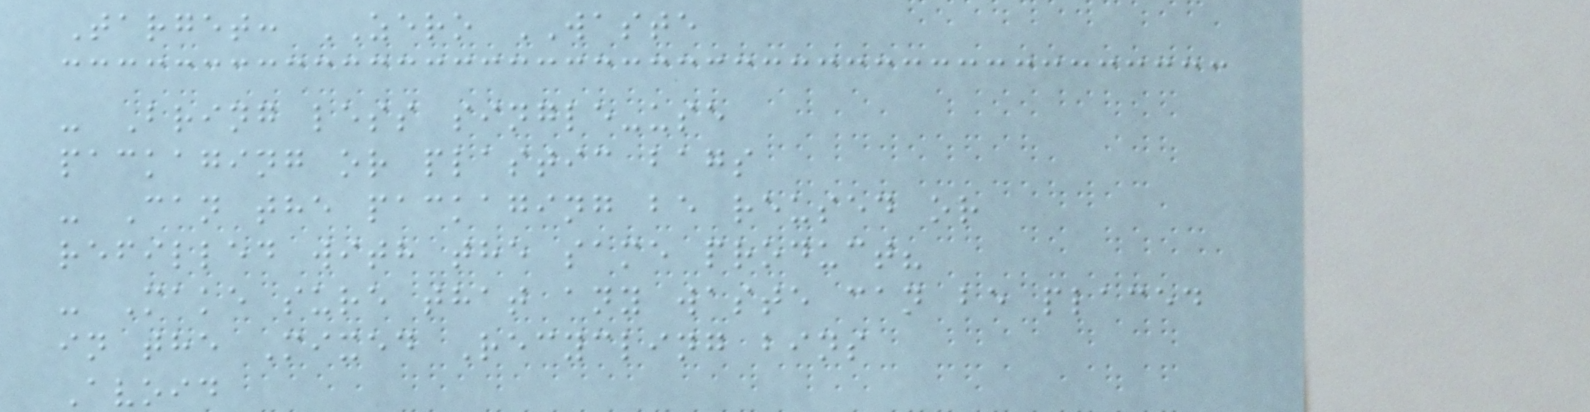Target: ZERO WASTE
- Bring less single-use
packaging or plastic bags
- Can the packaging be reused or
refilled with the same product?
- Make sure that any waste can be placed
in the Mixed Recycling bins
Avoid
